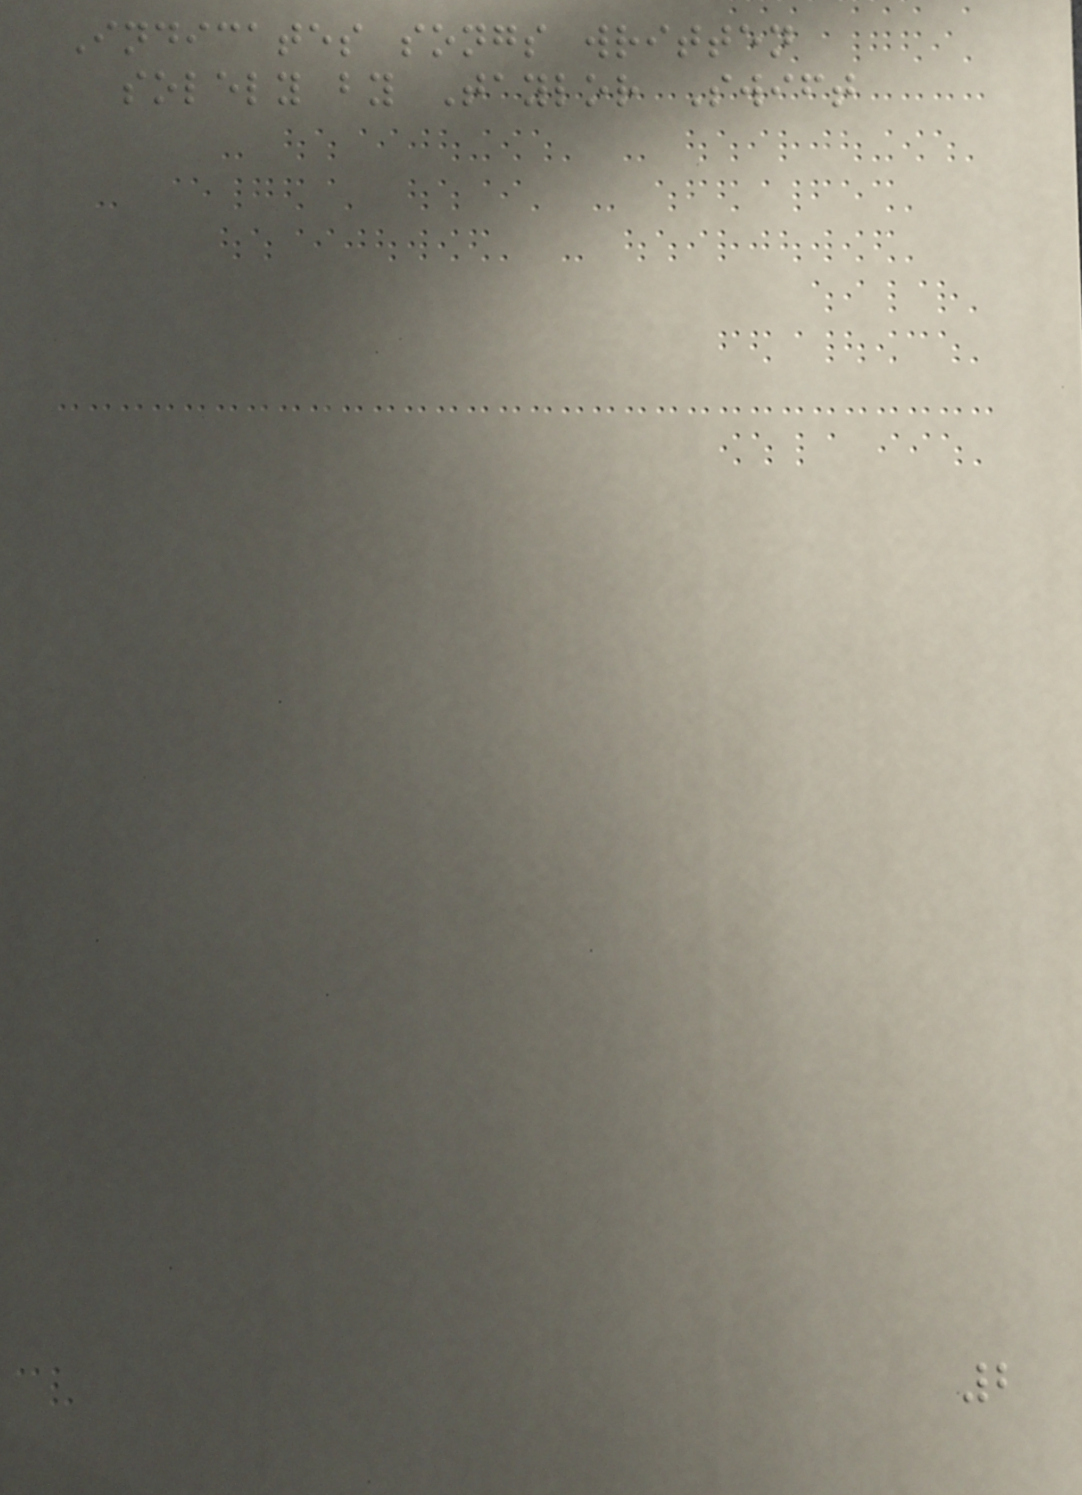Indicates songs written
solely by Taylor Swift
2
